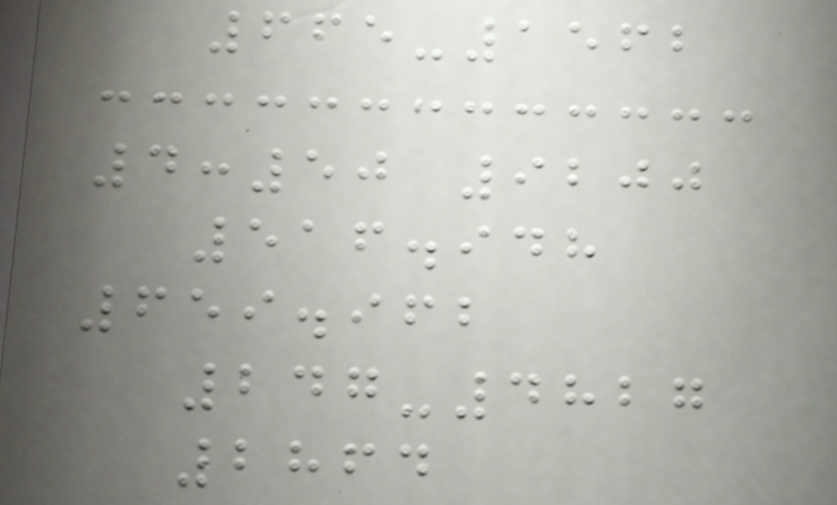665-1562
4:50 9200
516.948
659.962
247-4827
2864
